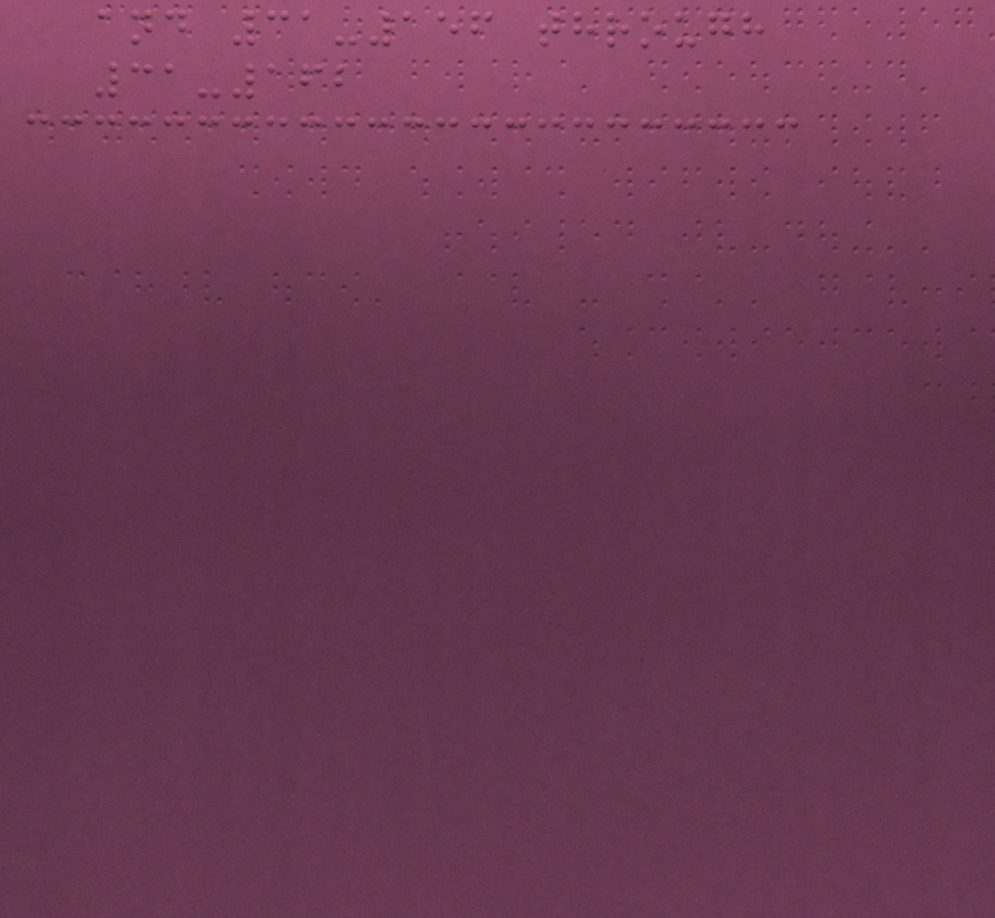and 31-156 through
31-162
